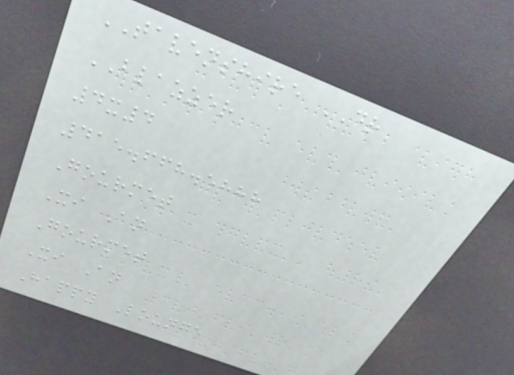TAVENSHIRE DR
BLAZZER
4x4
415.668.5888
Gourmet
Xi An
Gourmet
Xi An
Happy Lounge
